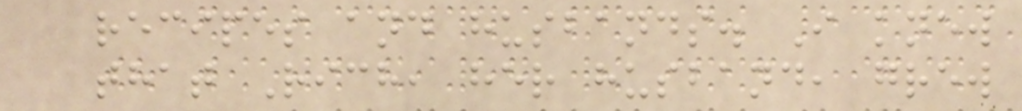recipes and husbands. I knew
that Rich, her husband, grew
